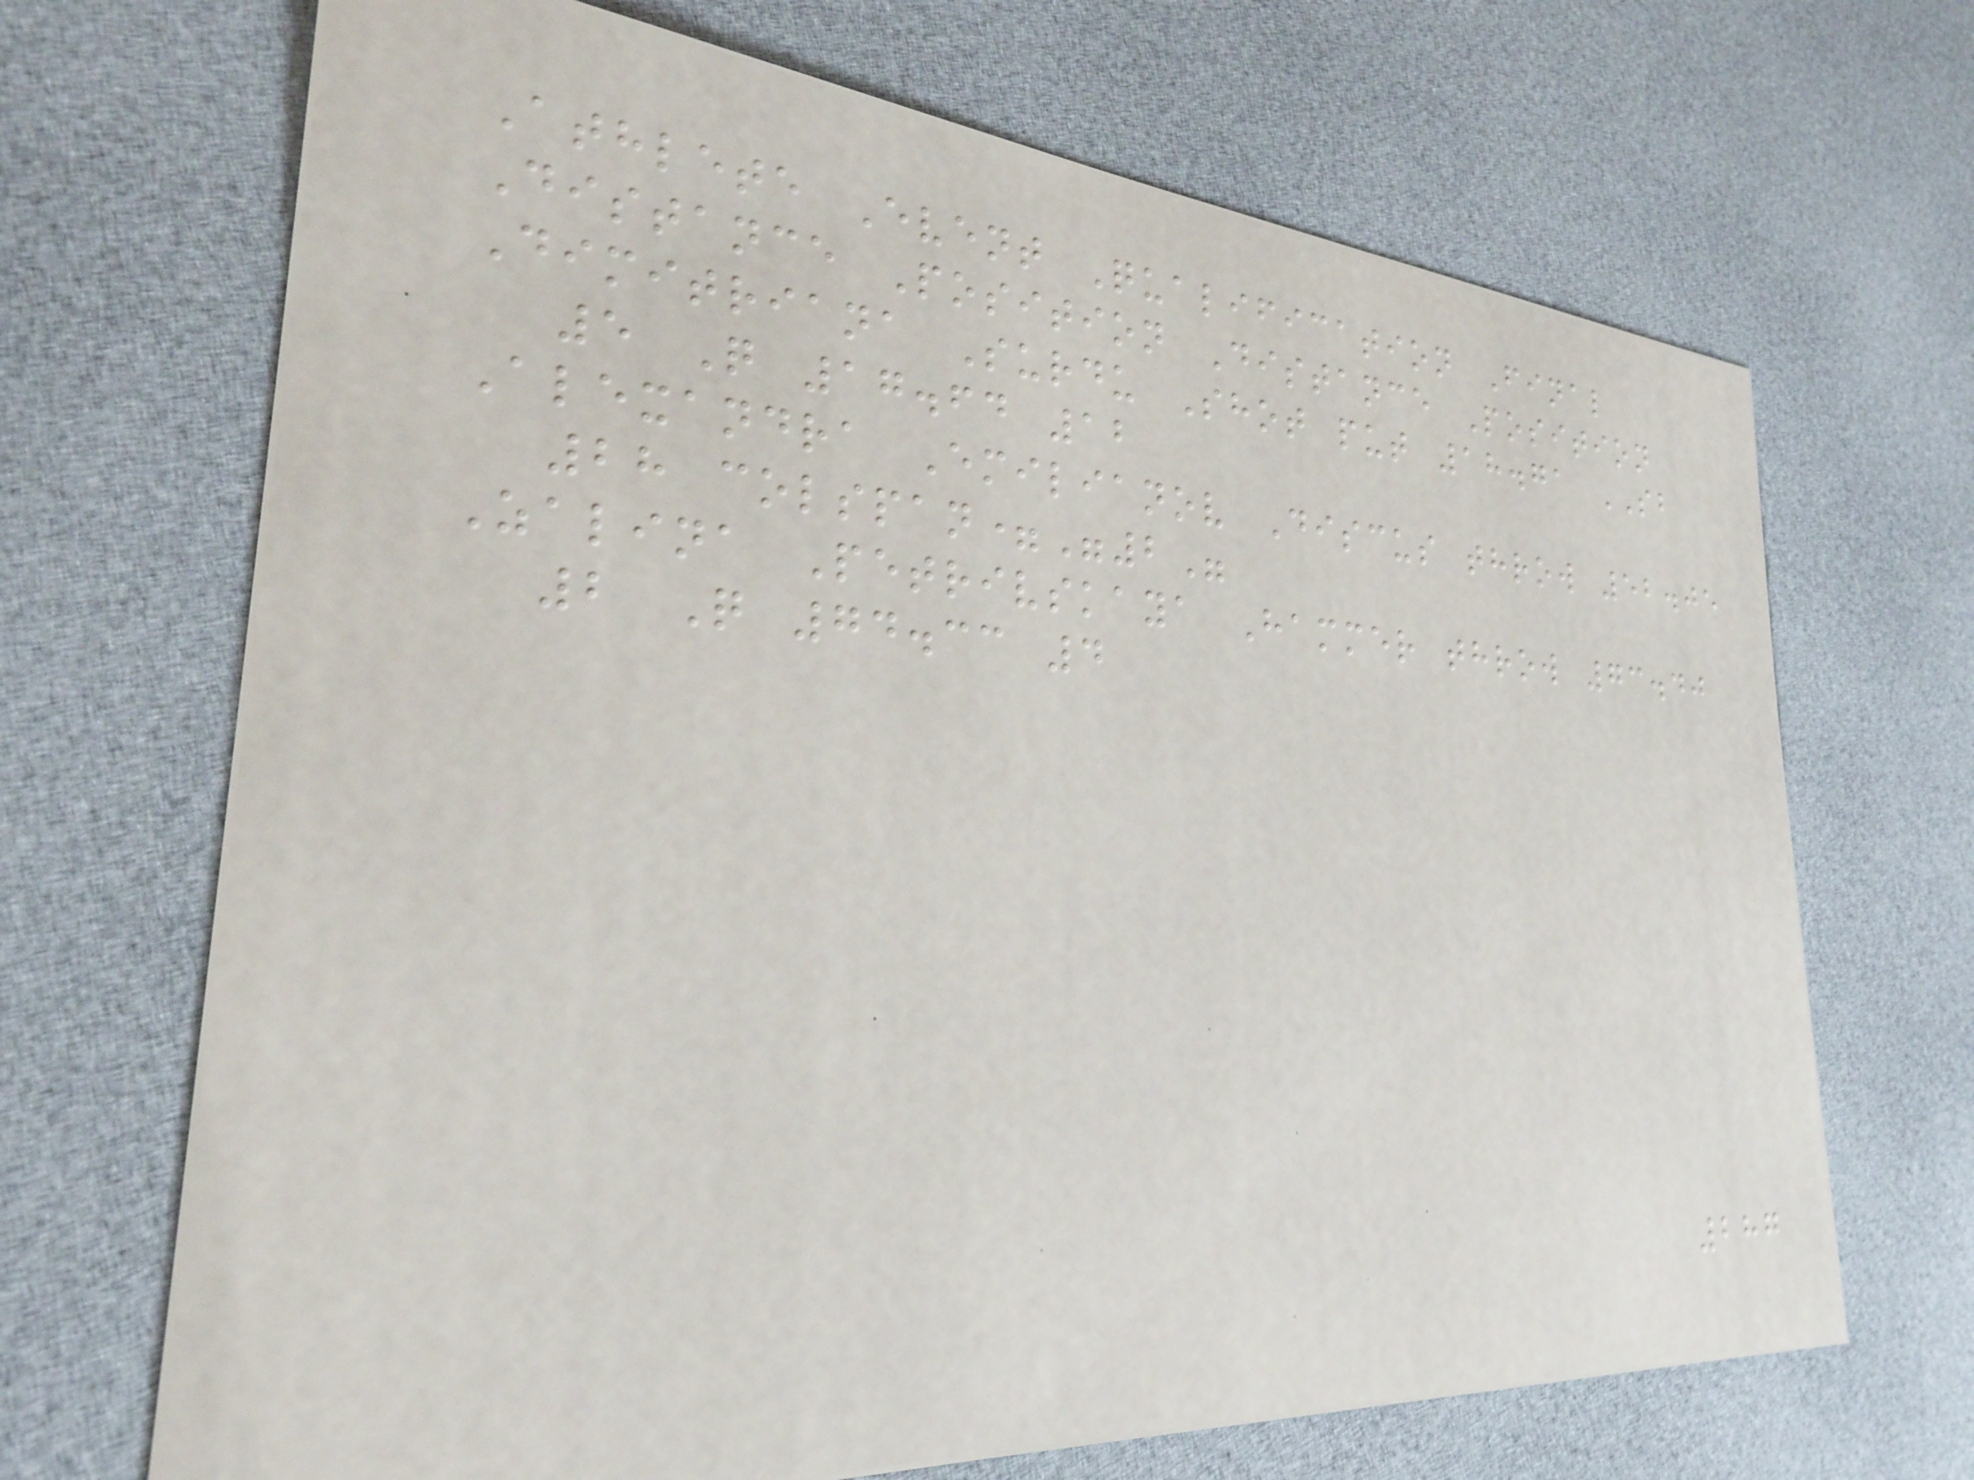Athlete Event Qualification Final
Distance Position Distance Position
Dimitriana Surdu Shot put 18.71 SB
5 Q 17.64 12
Alexandra Emilianov Discus throw 52.05
28 colspan="2"
Zalina Petrivskaya Hammer throw 73.40
2 Q 74.33 4
287
